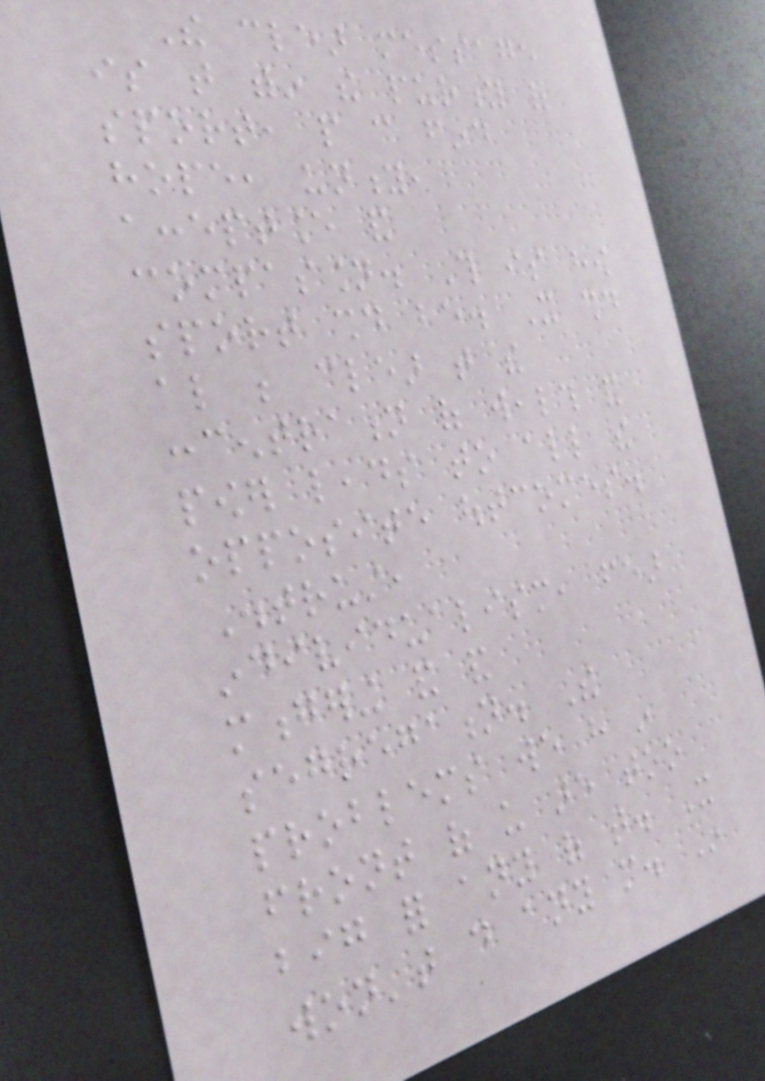The clear message
is that within the purity of
sport, people can find
hope, unity,
acceptance and
compassion. This is how
sport should be. It should
also be clear that the
concentration of wealth and
power leads to all the
opposite outcomes.
Distrust,
individualism, fear
mongering and and
segregation. The
problems we have in
front of us are too
big for any of that. It
won't do any more. In
